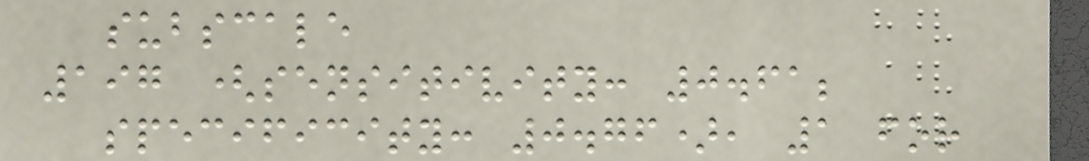subscale
197 (sensitivity: 0.61;
specificity: 0.76), 1 for
